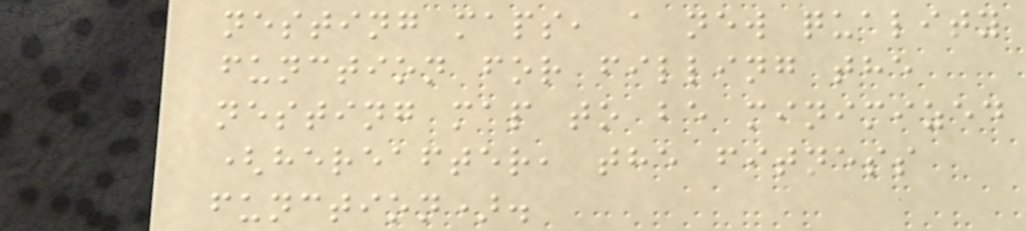nesting maps, a new quality
function for filling the
nesting map to be minimized
(hereafter, the fitness
function).
